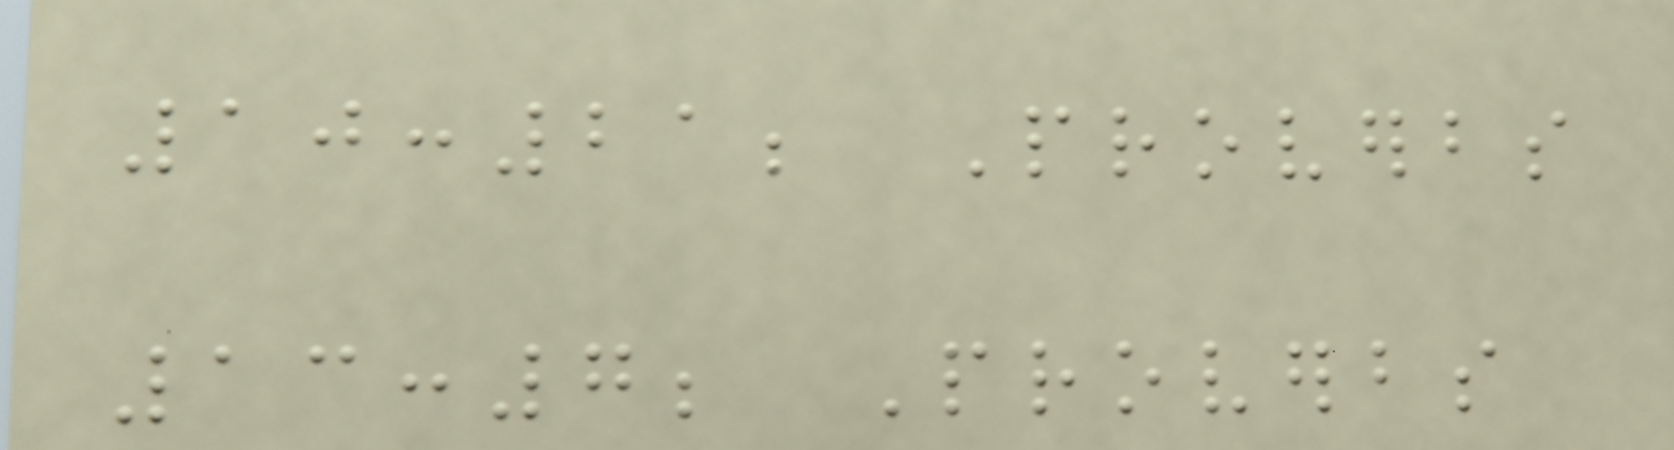10:21; Proverbs
13:7; Proverbs
